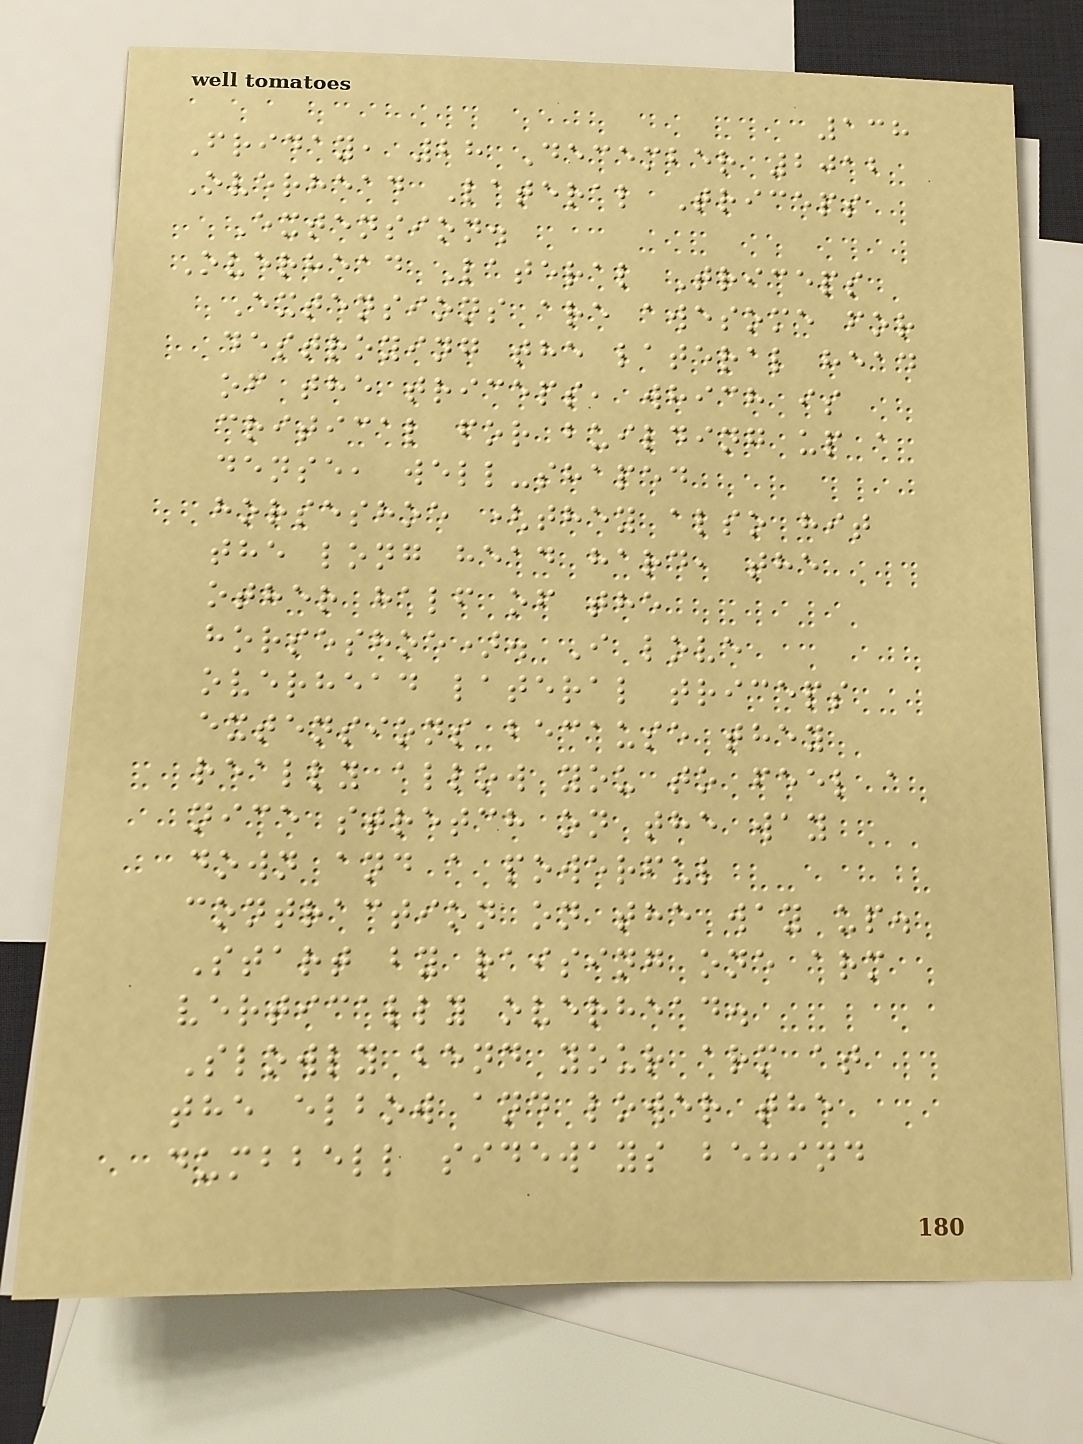138
Friday, 28 December 2012
Overhead Lateral Triceps
Extension.
Overhead Lateral Triceps
Extensions are awesome for
destroying the lateral head
of the triceps, which is
critical for building up a
dense, well-shaped
horseshoe (they also hit
the long head hard, the
other half of the
horseshoe). I love
overhead lateral triceps
extensions because they
really allow you to feel a
nice stretch on the way
down and a powerful
contraction on the way up.
Start by raising one arm
vertically overhead.
Slowly bend your arm at
the elbow and lower the
dumbbell sideways behind
